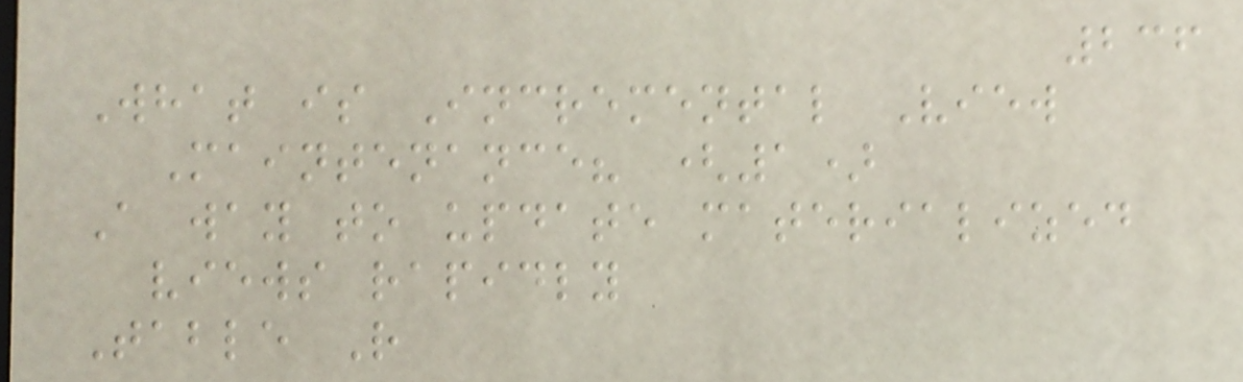236
What is Incremental View
Maintenance? (1)
A way to update materialized
views rapidly
Table R
